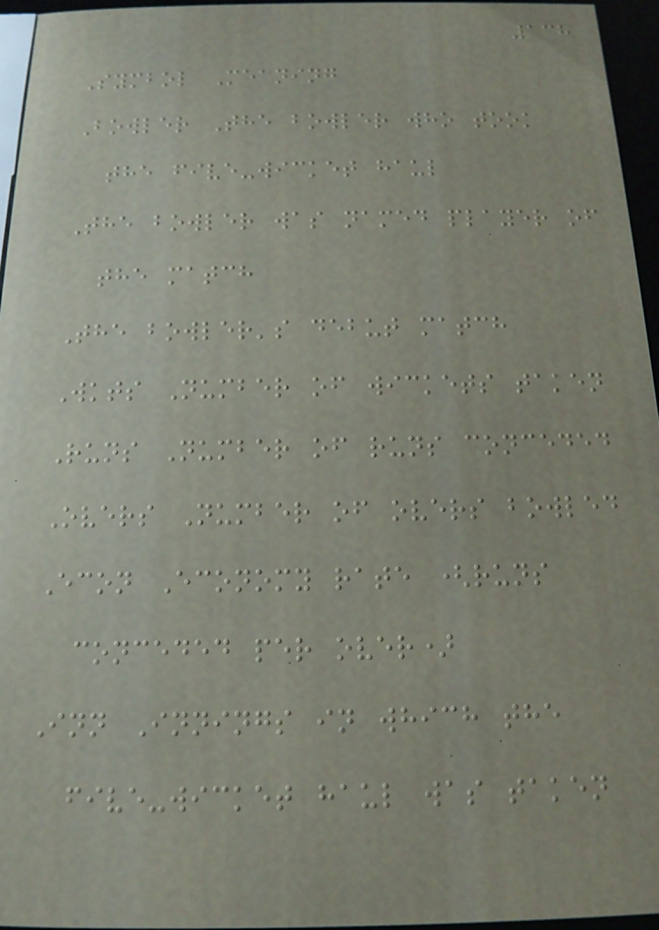138
Symbol Meaning
Bowler The bowler who took
the five-wicket haul
The bowler was named player of
the match
The bowler's debut match
Wkts Number of wickets taken
Runs Number of runs conceded
Overs Number of overs bowled
Econ Economy rate (runs
conceded per over)
Inn Innings in which the
five-wicket haul was taken
